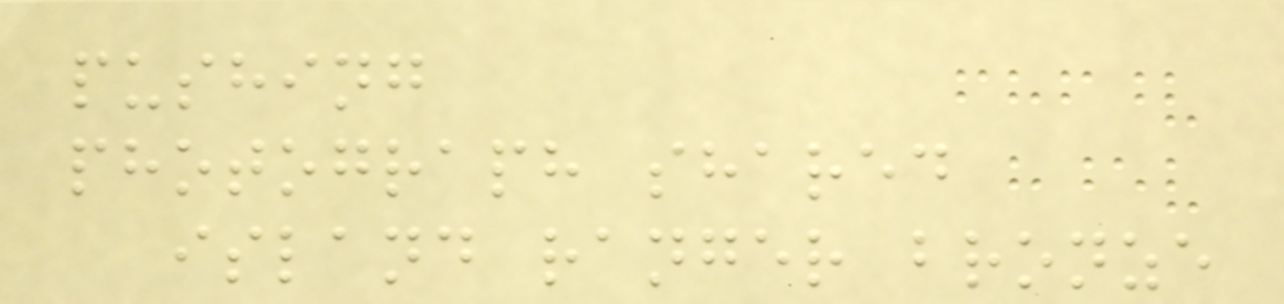pushing
photograph shared
island ranger bronze
